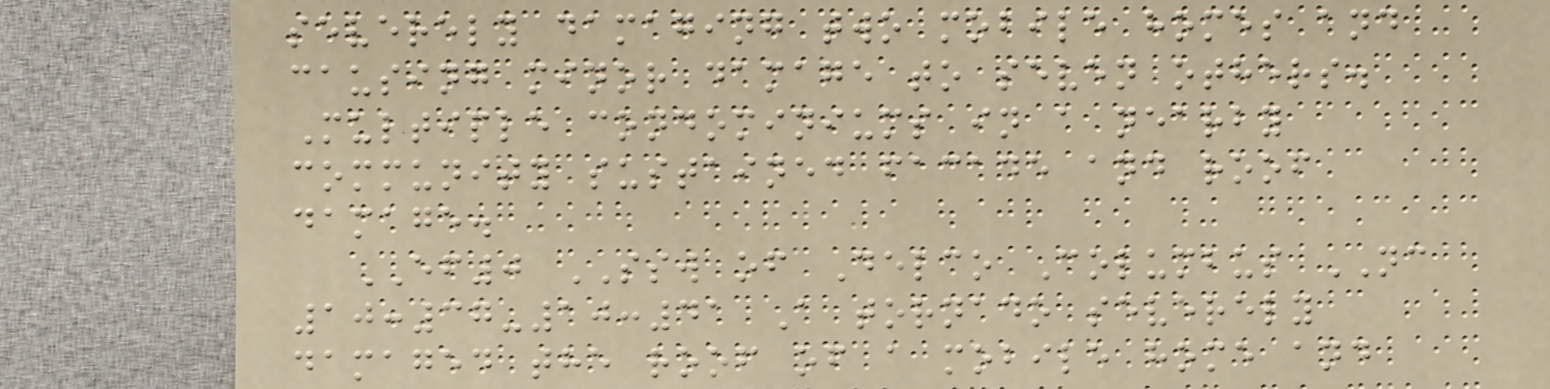severely damaging two mobile homes and
causing minor damage to seven others.
Multiple condominiums in a nearby
community sustained facade and roof
damage.
EF0 SSW of Delco Columbus NC
10:37-10:41 A tornado severely
damaged the roof of a mobile home and
